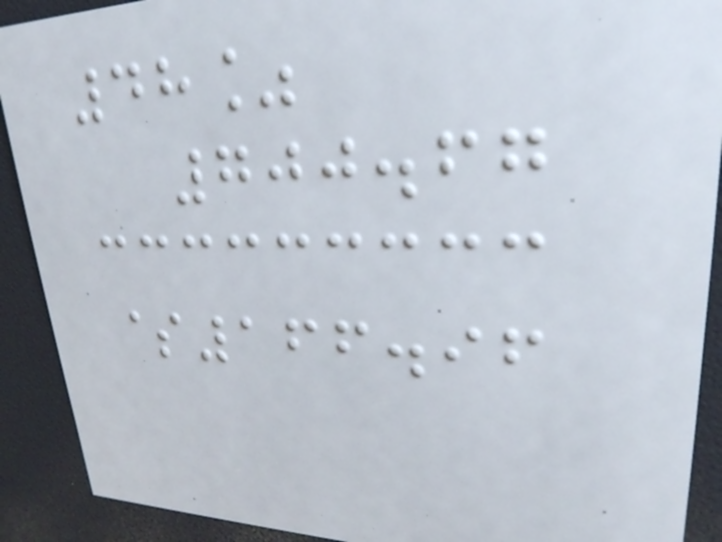48%
700.67
$166.96
